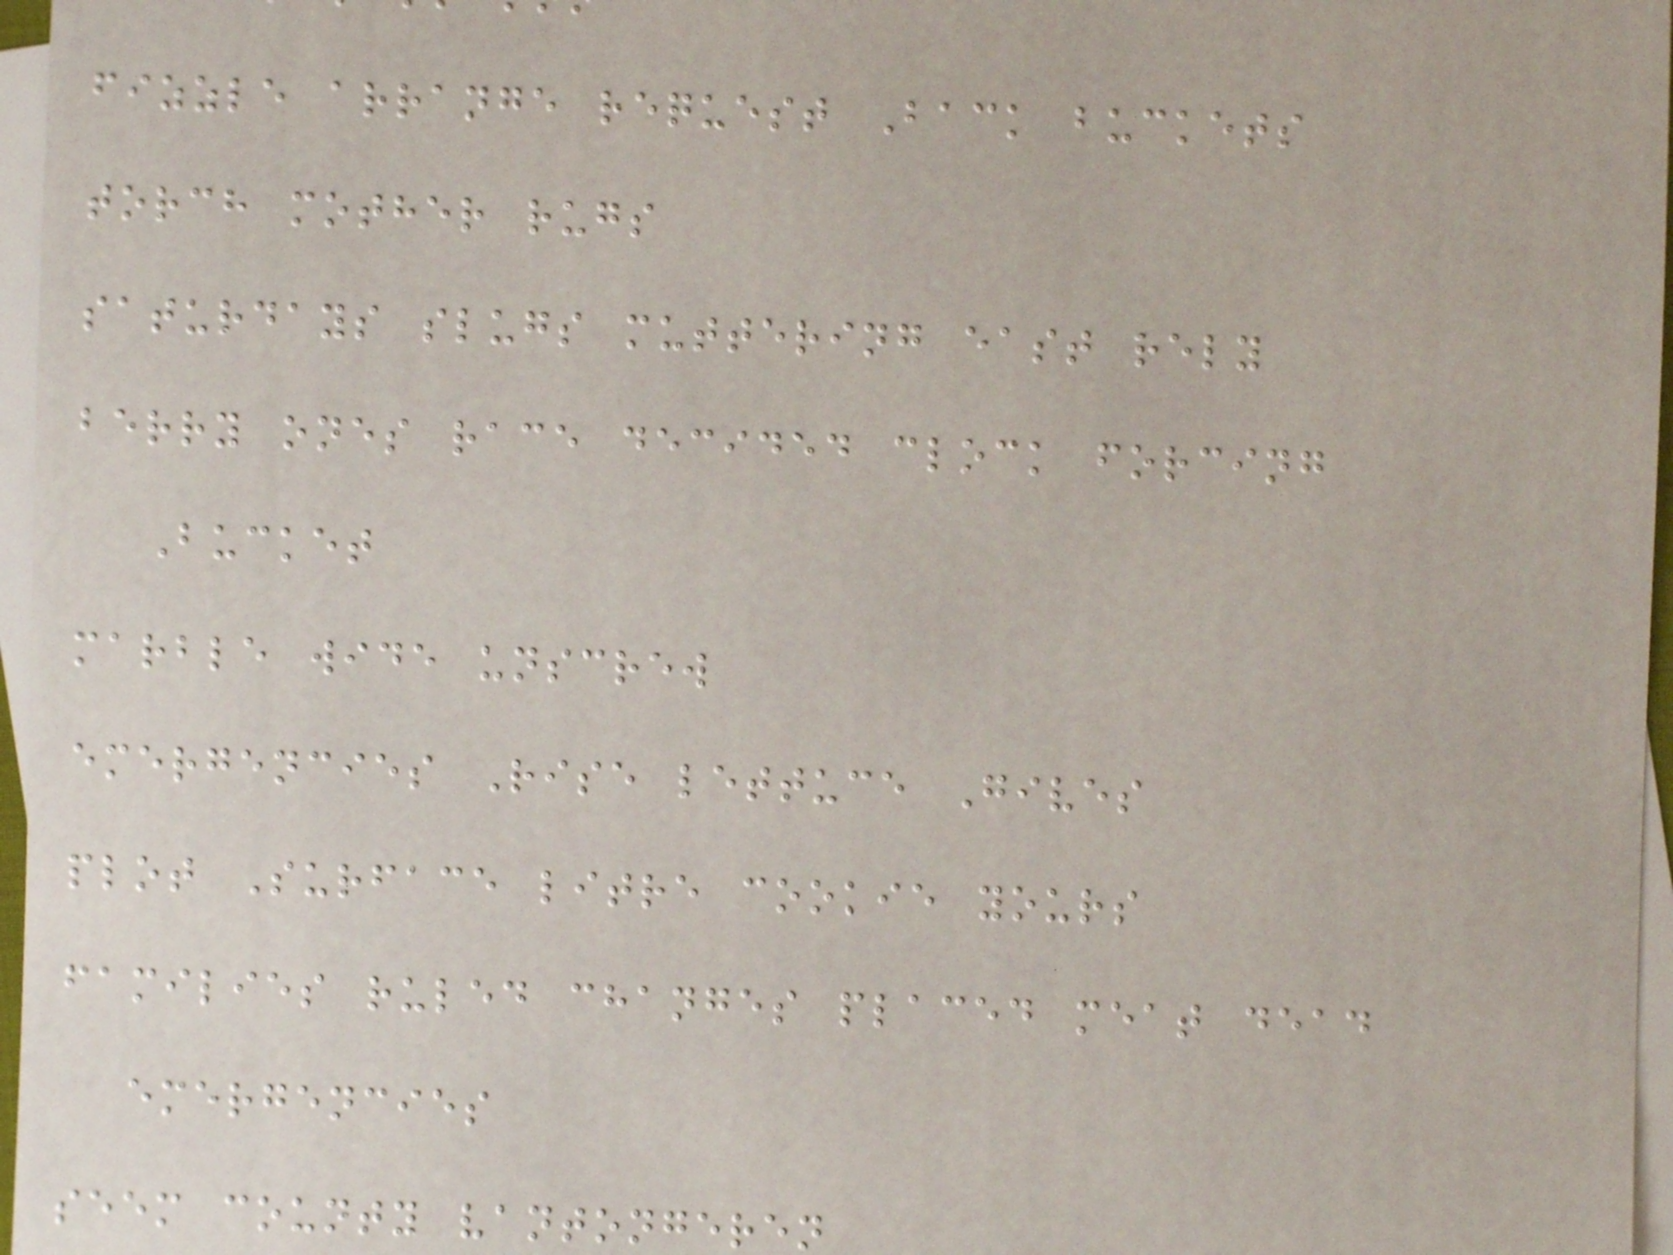fizzle arrange request Back buckets
torch mother rugs
saturdays slugs muttering east rely
berry ones race decided clock forcing
Bucket
marble wide unscrew
emergencies Rise lettuce Gives
plot Surface litre cookie yours
families ruled changes placed meat dead
emergencies
seem county vantongeren
